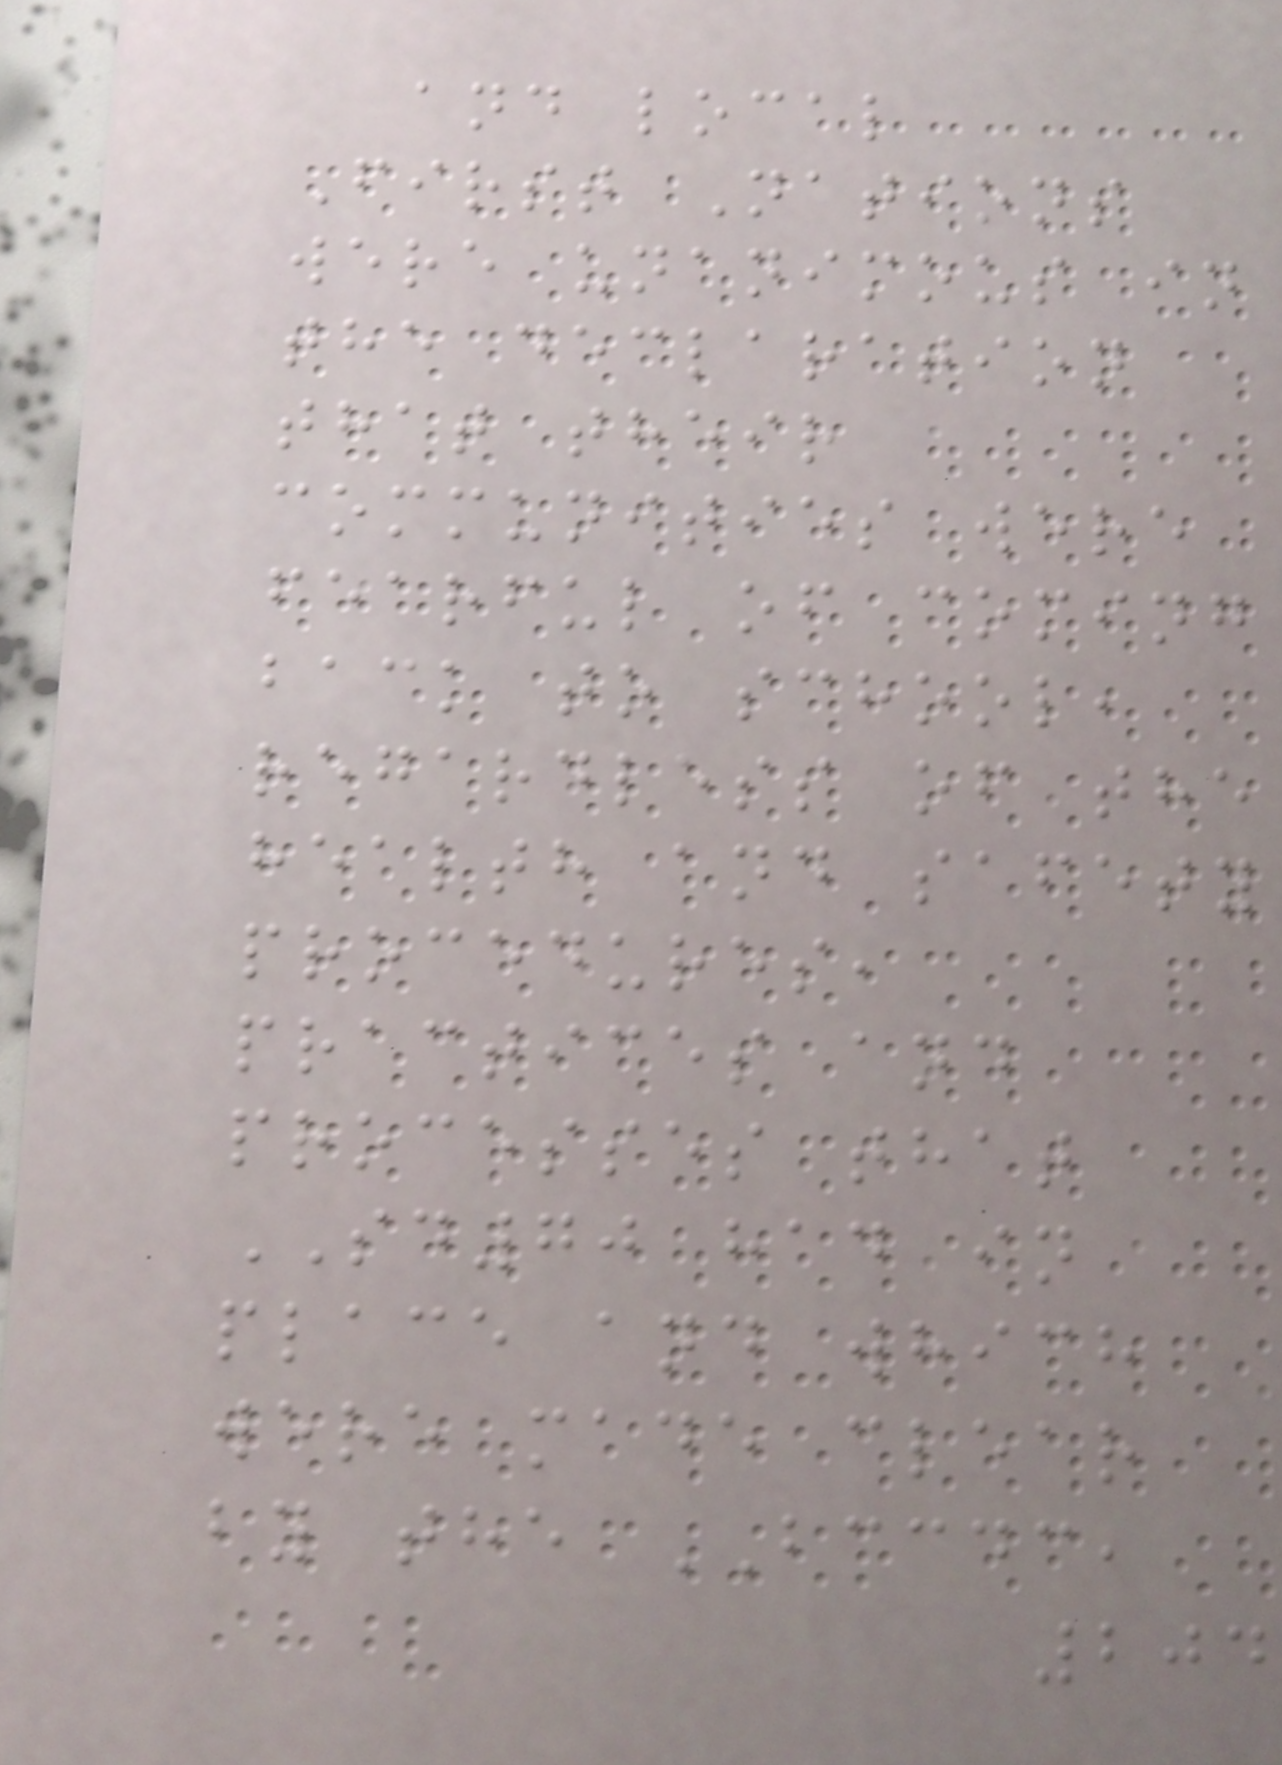and local
First Nations
were unanimous in
the declaration
that their
communities were
fearful of coming
back to school,
regardless of the
health and safety
procedures,
practices and
processes that
SD70 had in
place and which
were made clear
by the BCCDC,
204
